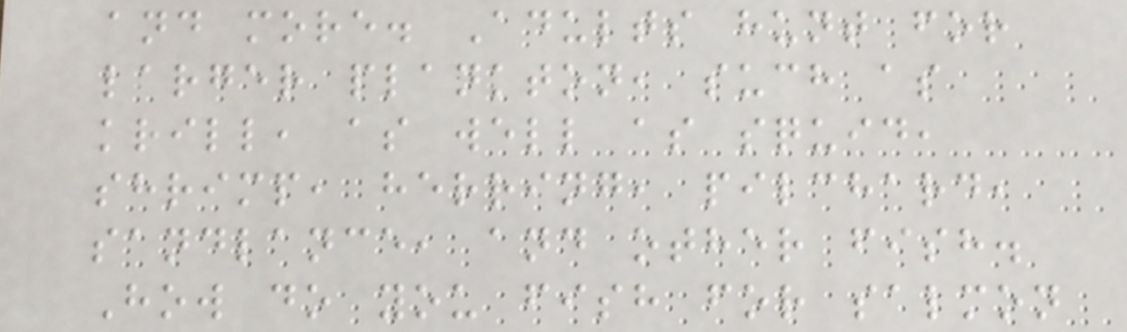and more. Adults hunt for
larger plankton, such as
krill, as well as squid,
shrimp, herring, pilchard,
sandlance, and other fish.
How do you fish for salmon
